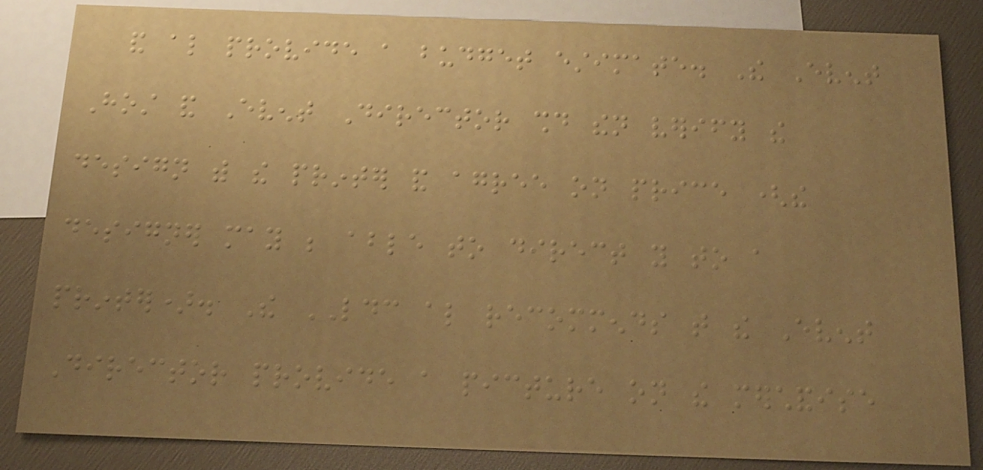and also provide a budget estimate. The Event
Host and Event Director should then verify the
design with the printer and agree on price (the
designer may be able to direct you to a
printer). The LDC also recommends that the Event
Director provide a picture on the merchandise
